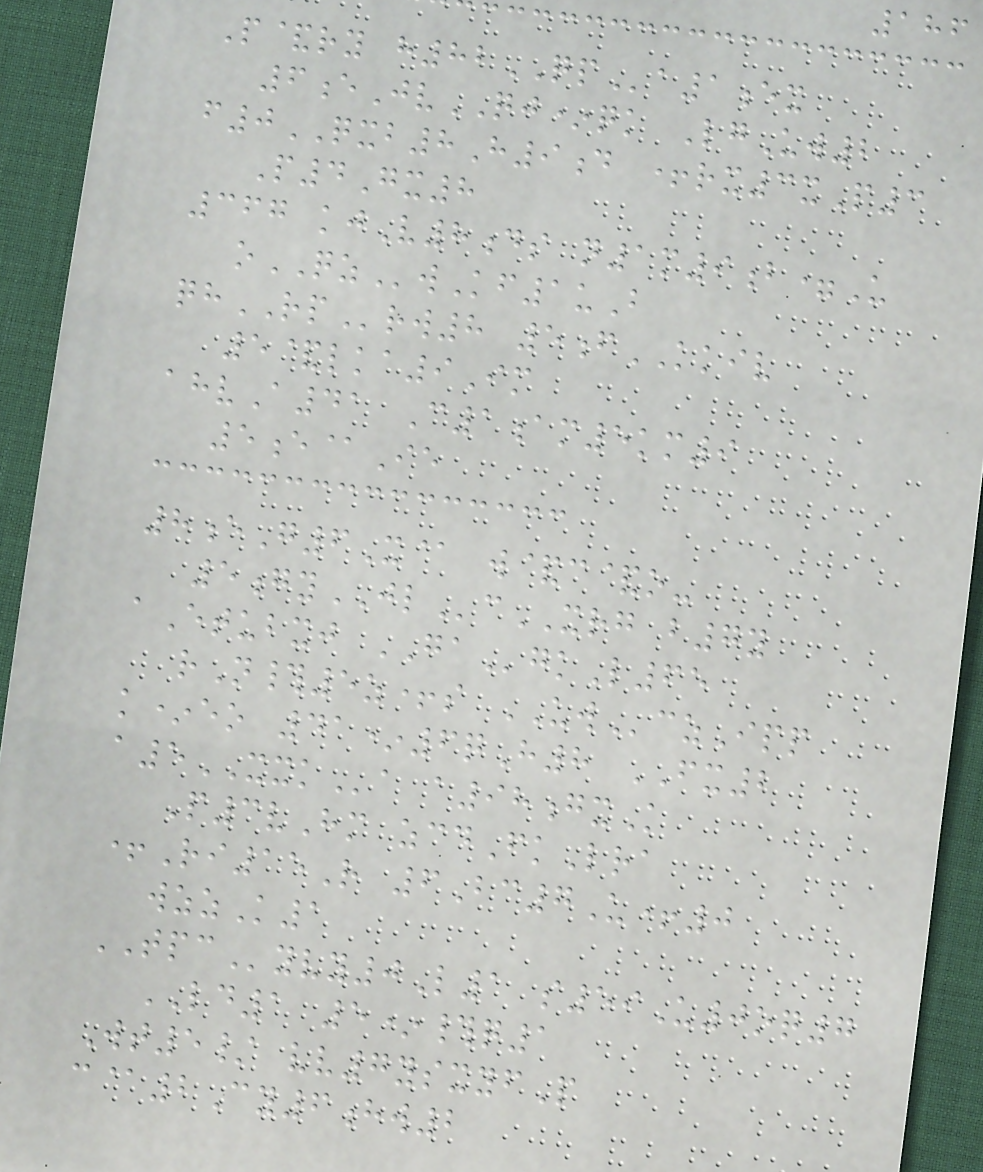186
P&ry h82QPa1ex
6eJvQJ*qk LgUw2
f0QXB8H9d +rx3xP3
P4Gx8
367 kjV8ds n1m9b=U
oQZwKf1uB
qhRPrw8 5fKKIV
5&lka9Im
ahvA41 C1am5km9
5e@Ie
8eG6X@ w&c&o-
5gyJLcXRG b7y
aEtubxj GAgkL65
rN#5z+s UWczIpp
k*eo 41*6qH8 FX2
a5XXKa a98gxK
P3vHm zcdFkLra
+Ri15R 6Bc7U+0
wzzK1
TPCyvy0L1 s59U0oq7
LD1 5*#q1
Wt5/ vv7ysxyfP
c@2Cy6hw2
